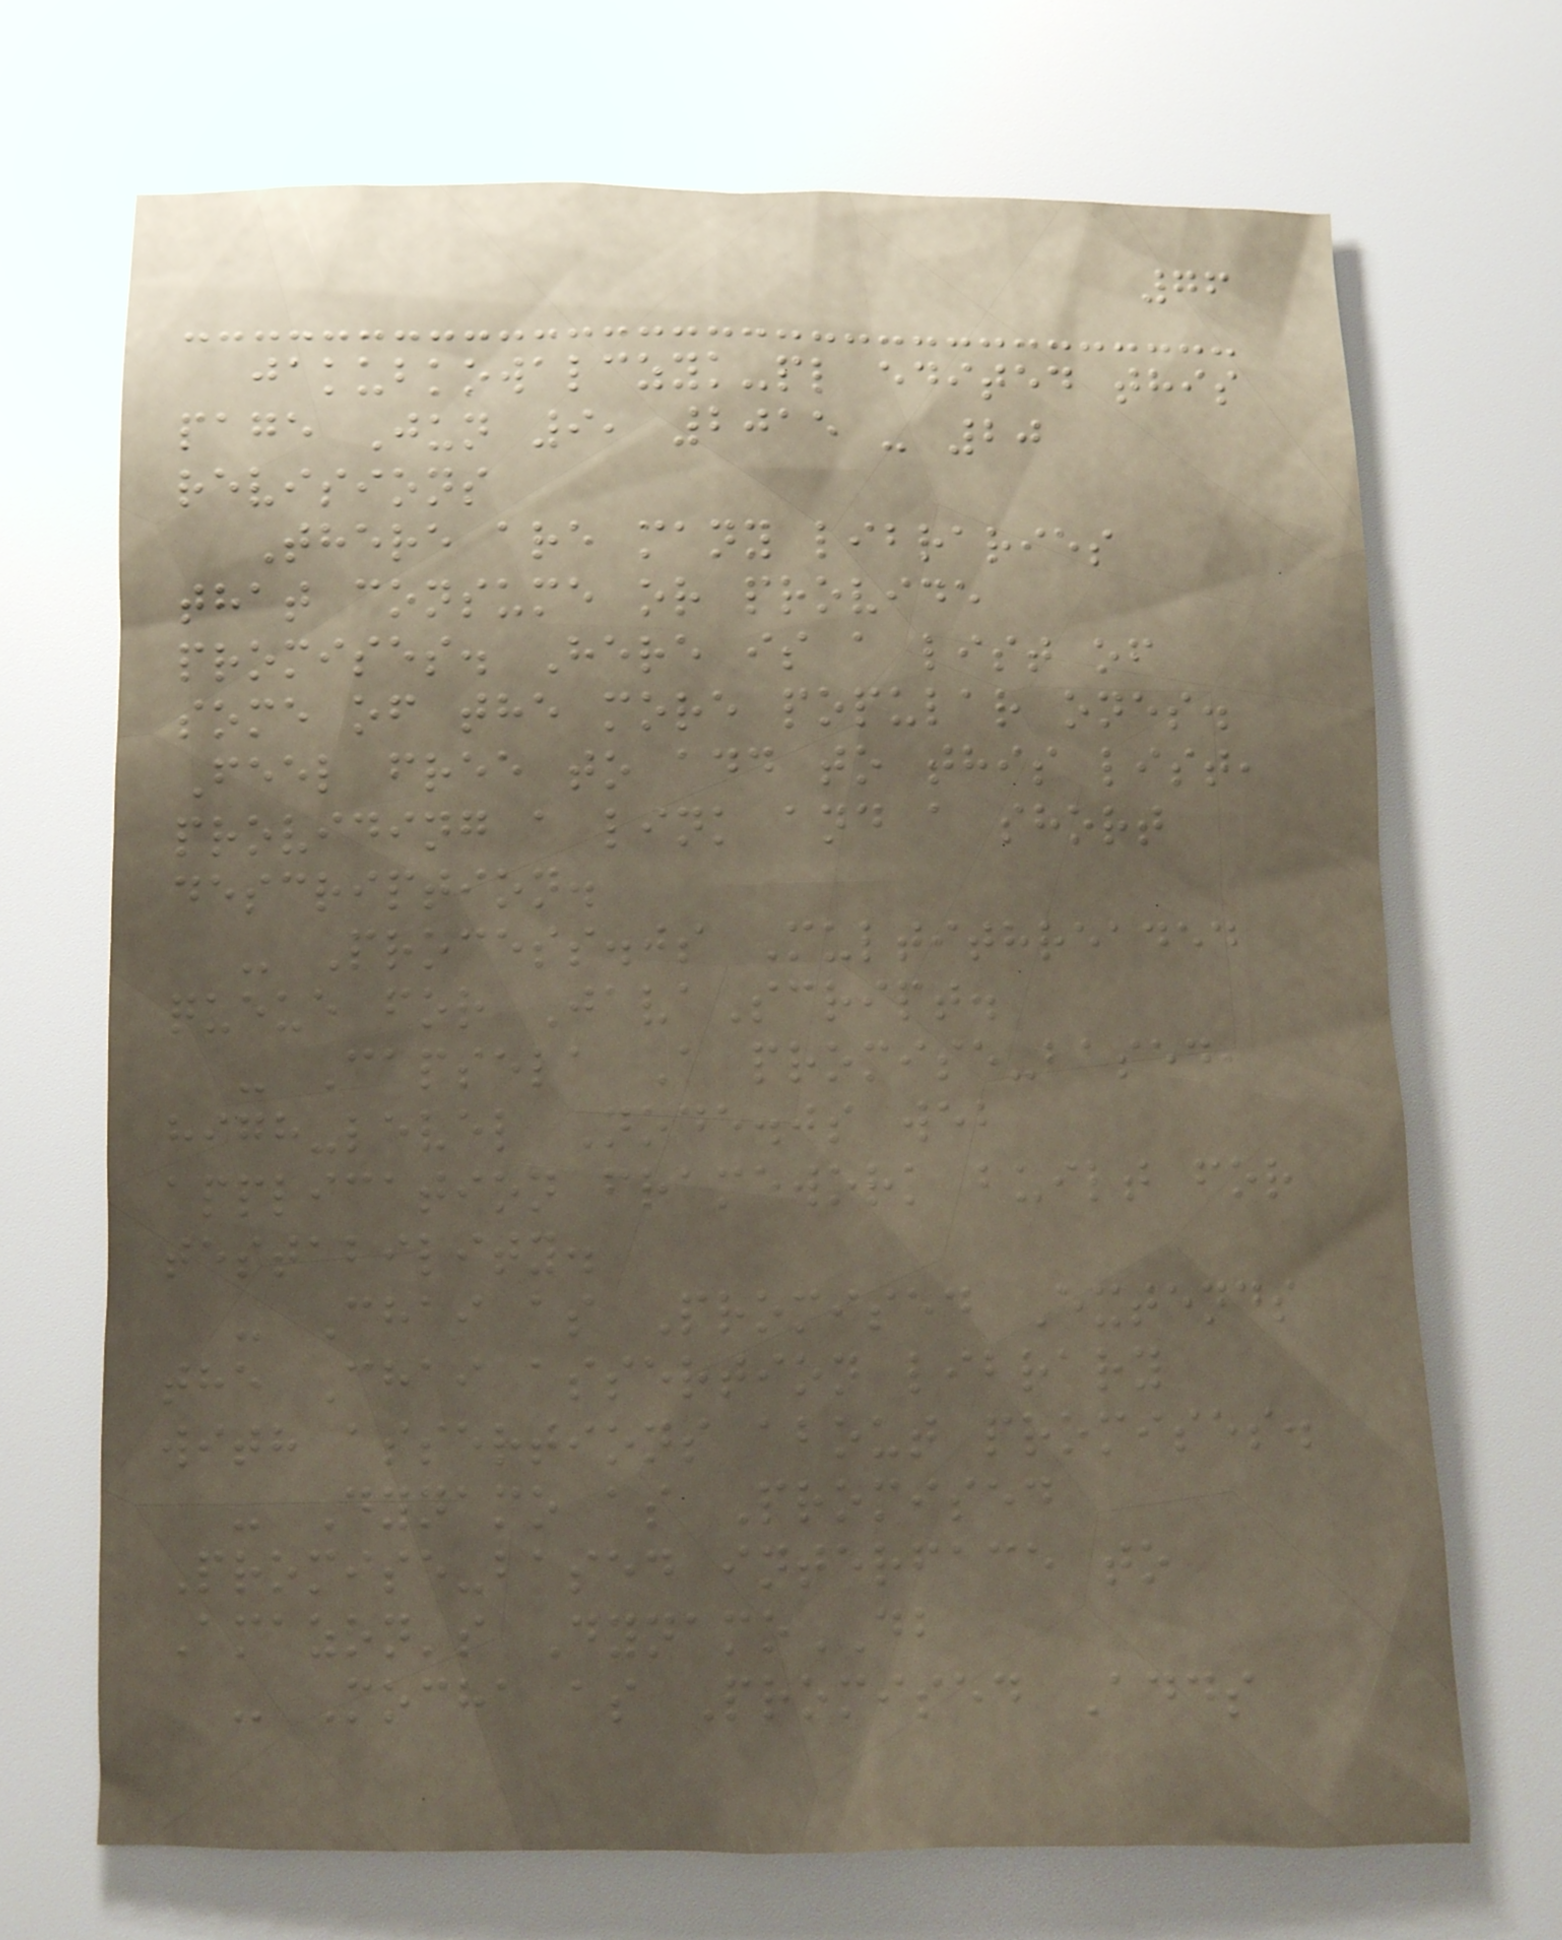76
jakubkowalczyk-pl edited this
page Jun 9, 2015 - 20
revisions
There are many libraries
that consume or provide
promises. Here is a list of
some of the more popular ones.
Feel free to add to this list,
providing a link and a short
description.
- Process.js Multithreaded
queue for JavaScript.
- Capsela A promise-based,
high-level Node.js web
application framework built for
testability.
- Chai as Promised Extends
the Chai assertion library
with assertions about promises.
- Dynamo as Promised
Promise-based interface to
Amazon's DynamoDB
- Mocha as Promised Adds
